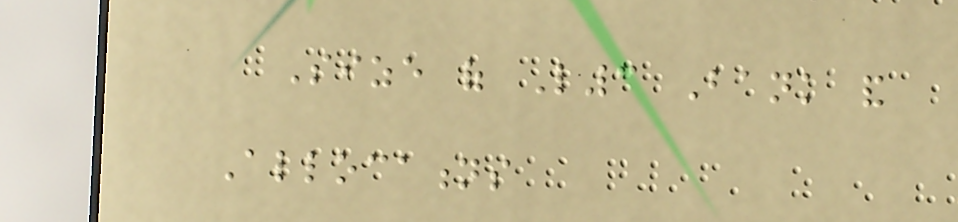Size of L3 Bank and
Allocations
